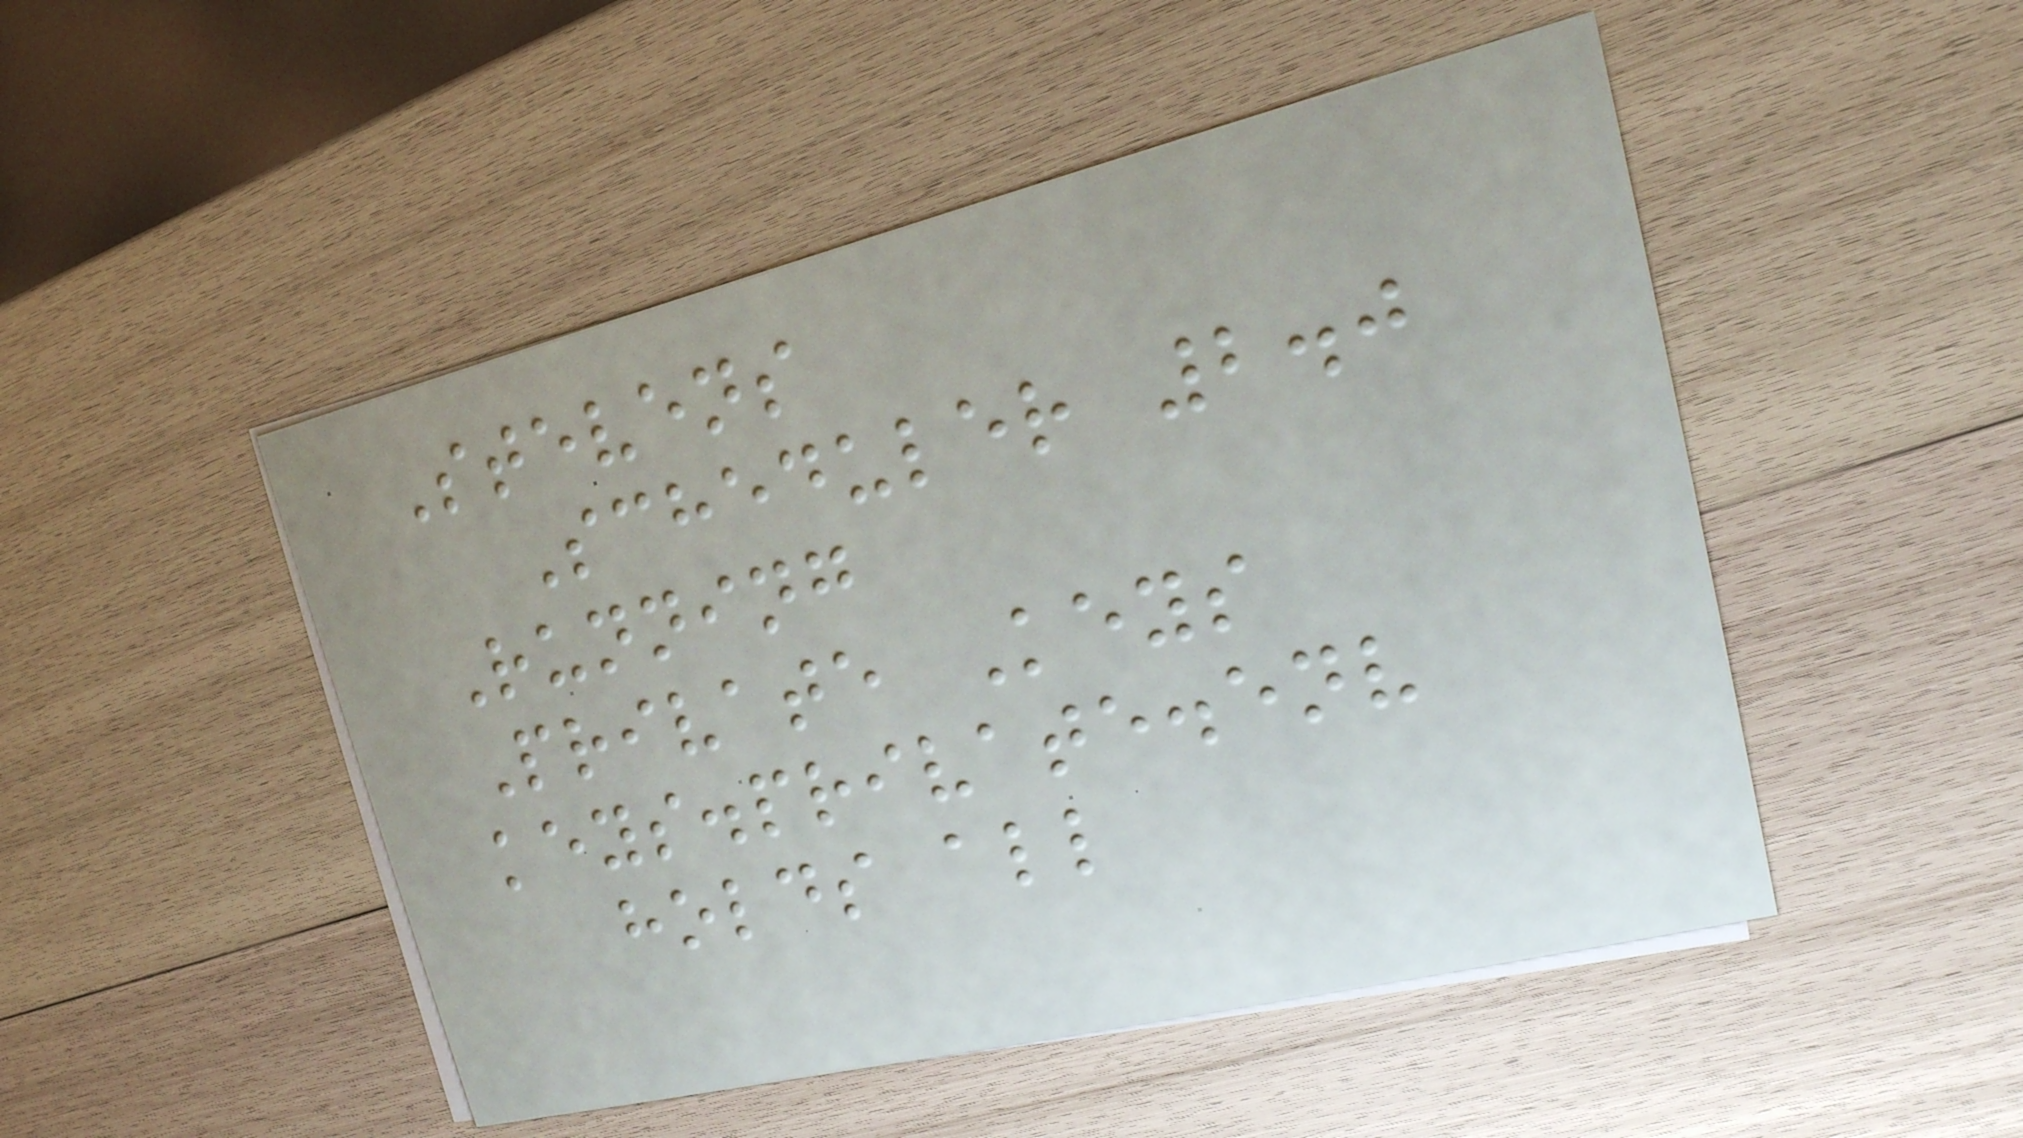Stevens
Scheduler 2.0
Running
Private Keys
keys.private.env
holds all
